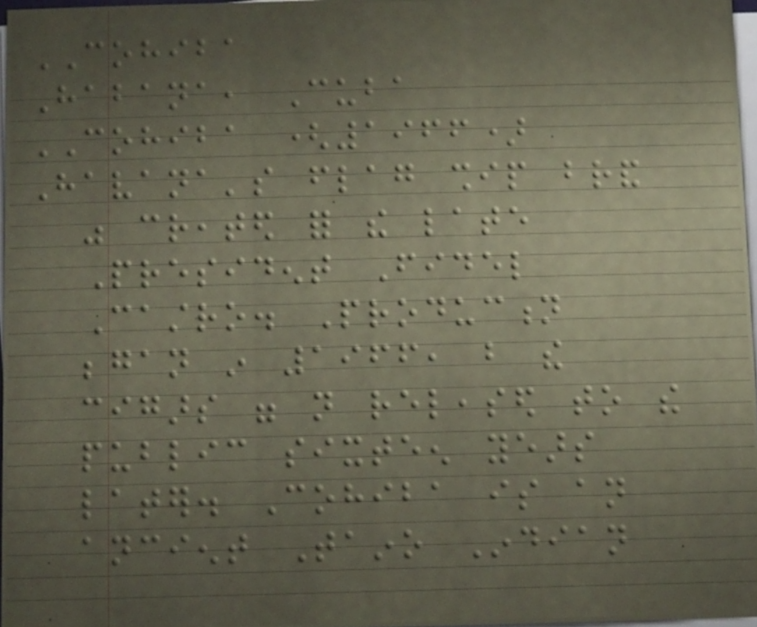COHIBA
Habana, Cuba
COHIBA (1966)
Havana's flag ship brand
was created for the late
President Fidel
Castro. Production
began in 1966, but the
cigars were not released to the
public sixteen years
later. Cohiba is an
ancient Taino Indian
